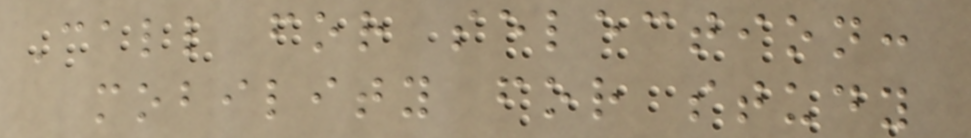Call for selection:
mobility for study
